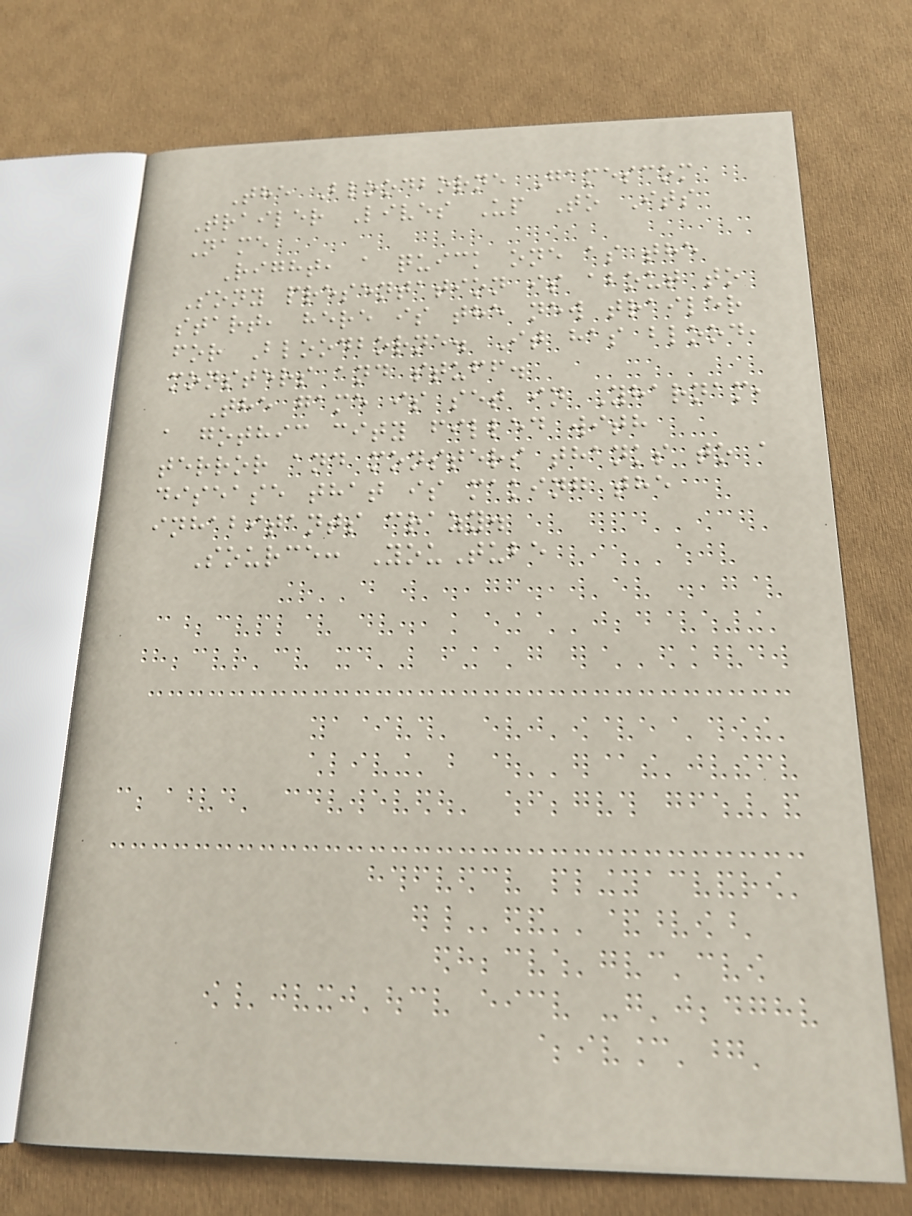The Bloodborne Gamescom
Trailer Lives Up To Its
Name
Right, a quick one as the
Sony presentation is about to
start, here is the new trailer
for Bloodborne. It has blood,
monsters and stuff.
The game is set in Yharnam,
a gothic city filled with
terror and monsters thanks to a
disease that is making the
inhabitants crazy.
Source: YouTube
